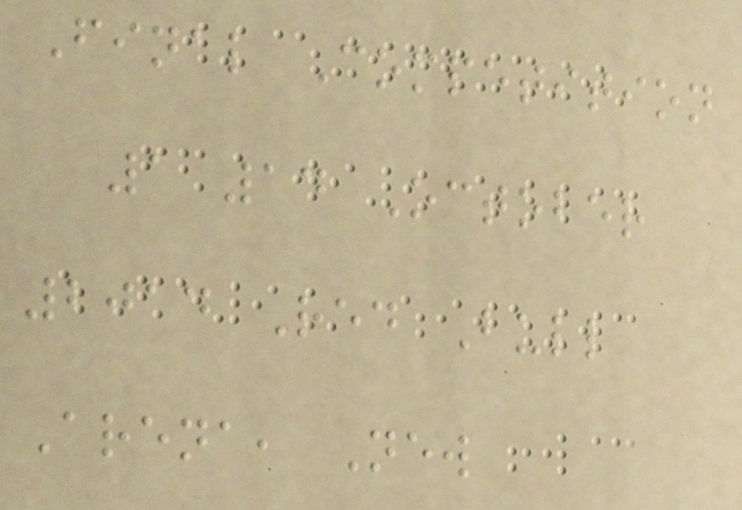Final Competition
1 14 October
2014 Red Bull
Arena, New
